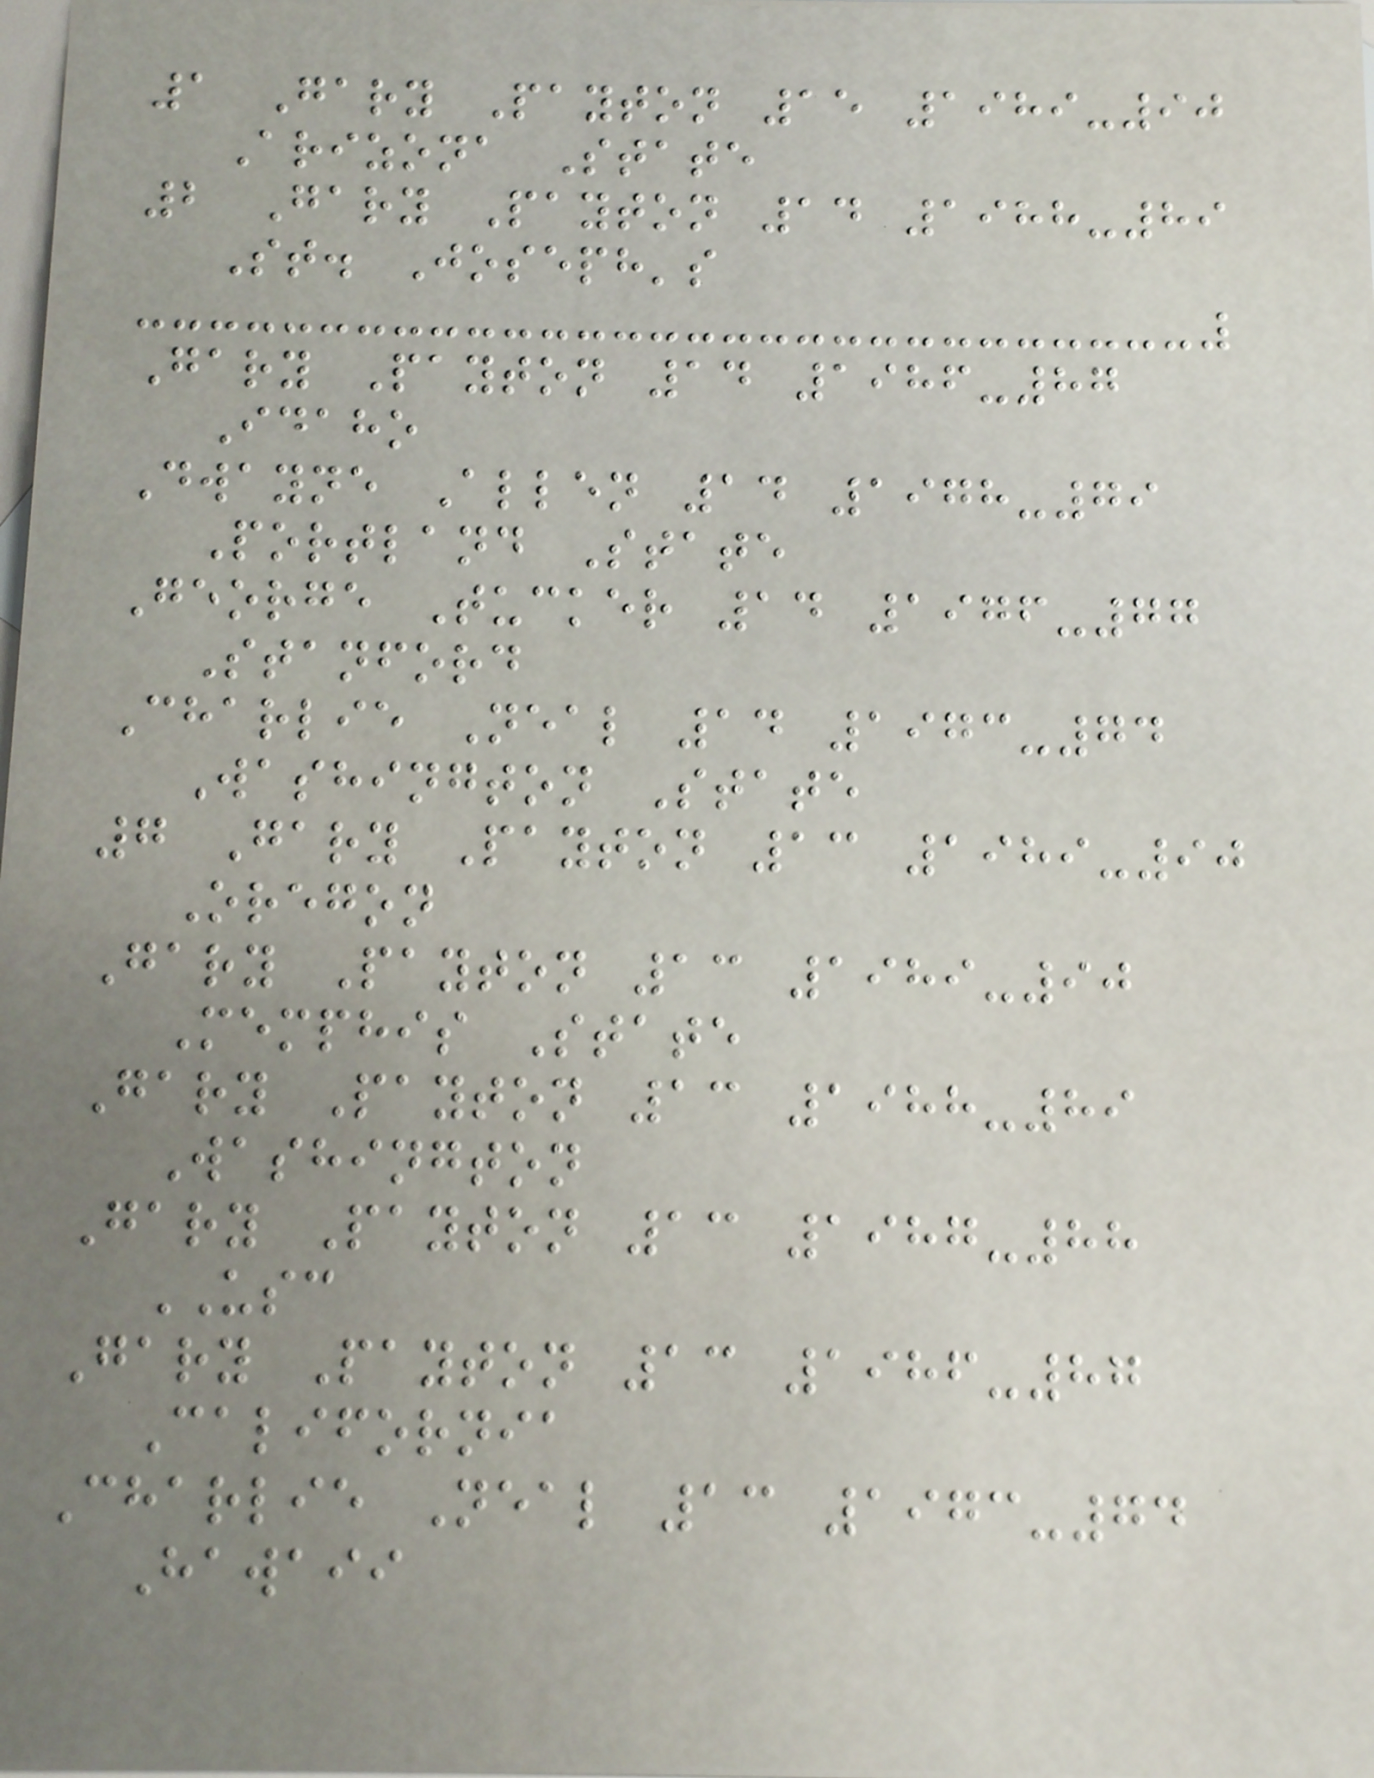1 Gary Payton 15 1989-90
Arizona State
2 Gary Payton 14 1988-89
St. Joseph's
Gary Payton 14 1986-87
Idaho
Dwayne Allen 14 1978-79
Portland State
George Tucker 14 1976-77
Stanford
Charlie Neal 14 1973-74
Washington State
7 Gary Payton 13 1989-90
Oregon
Gary Payton 13 1989-90
Memphis State
Gary Payton 13 1988-89
Washington
Gary Payton 13 1987-88
USC
Gary Payton 13 1986-87
California
Charlie Neal 13 1973-74
Hawaii
